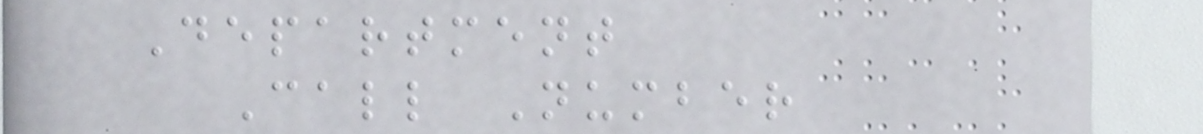Department
Call Number
